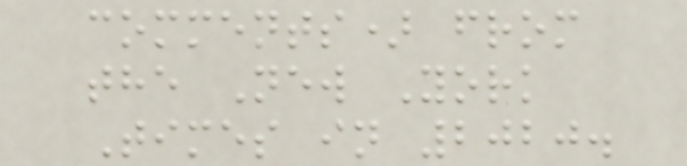comments) from
the New York
Times in 2020.
